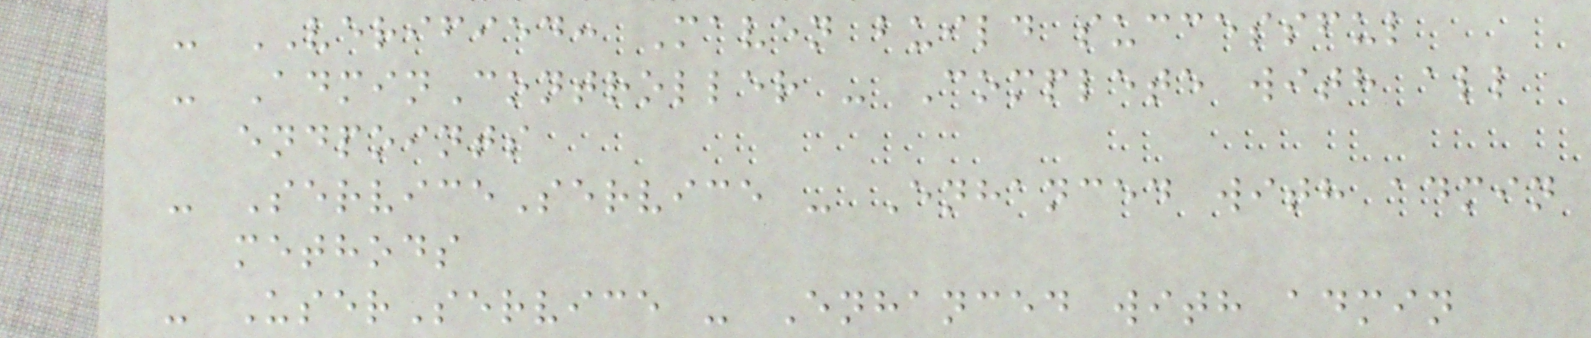- VERIFIED: Maven build successful
- AdminController - Complete with all
endpoints
- ServiceService - Enhanced with admin
methods
- UserService - Enhanced with admin
